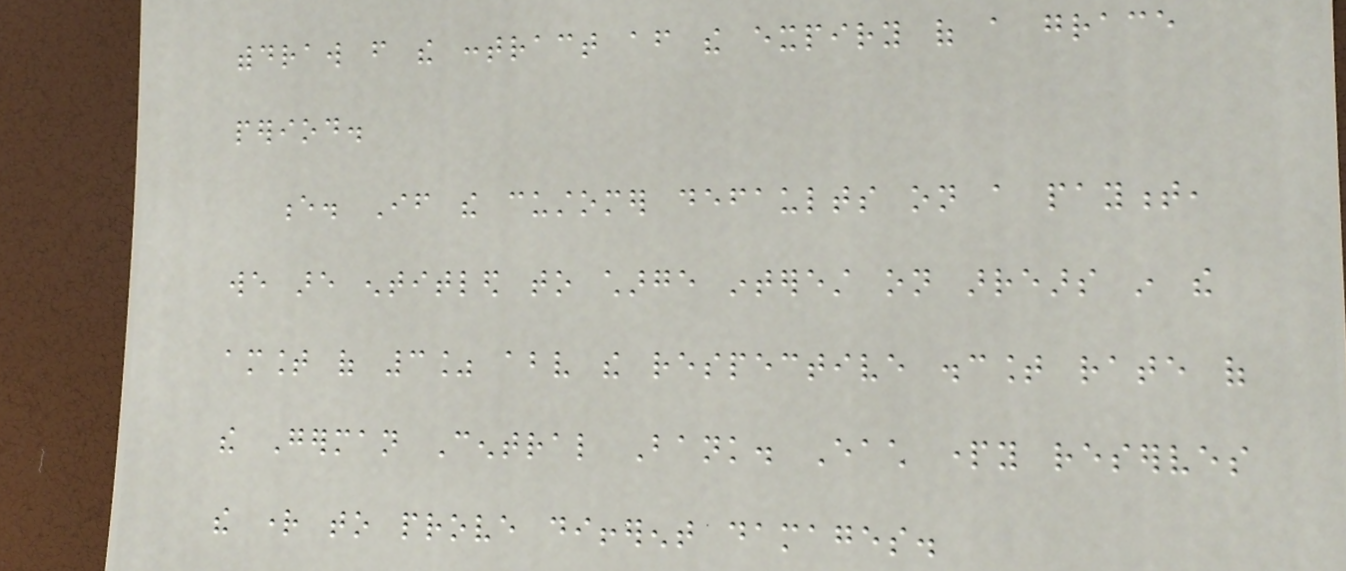withdraw from the contract after the expiry of a grace
period.
e. If the customer defaults on a payment,
we are entitled to charge interest on arrears in the
amount of 3% above the respective discount rate of
the German Central Bank. Each party reserves
the right to prove different damages.
